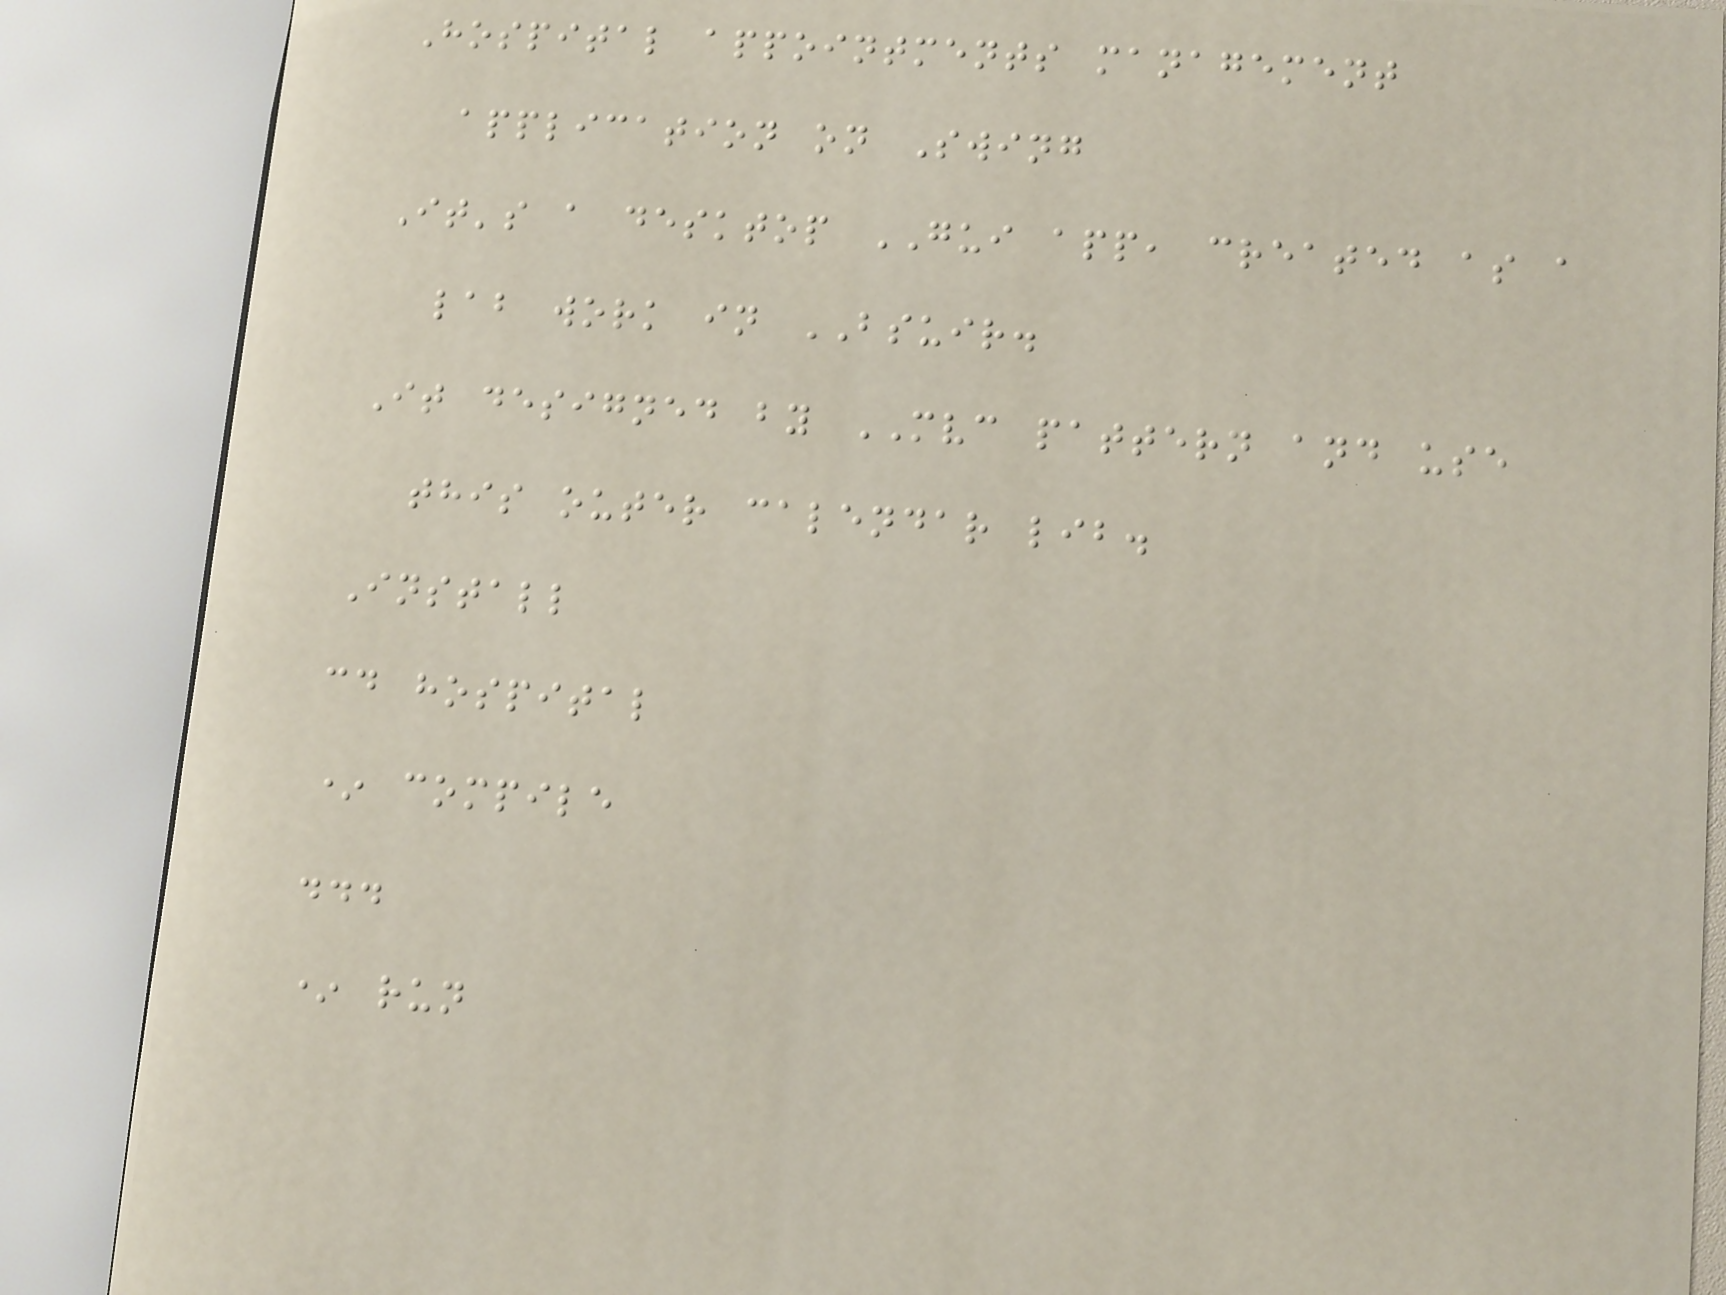Hospital appointments management
application on Swing
It's a desktop GUI app, created as a
lab work in BSUIR.
It designed by MVC pattern and use
this outer calendar lib.
Install
cd hospital
* compile
...
* run
